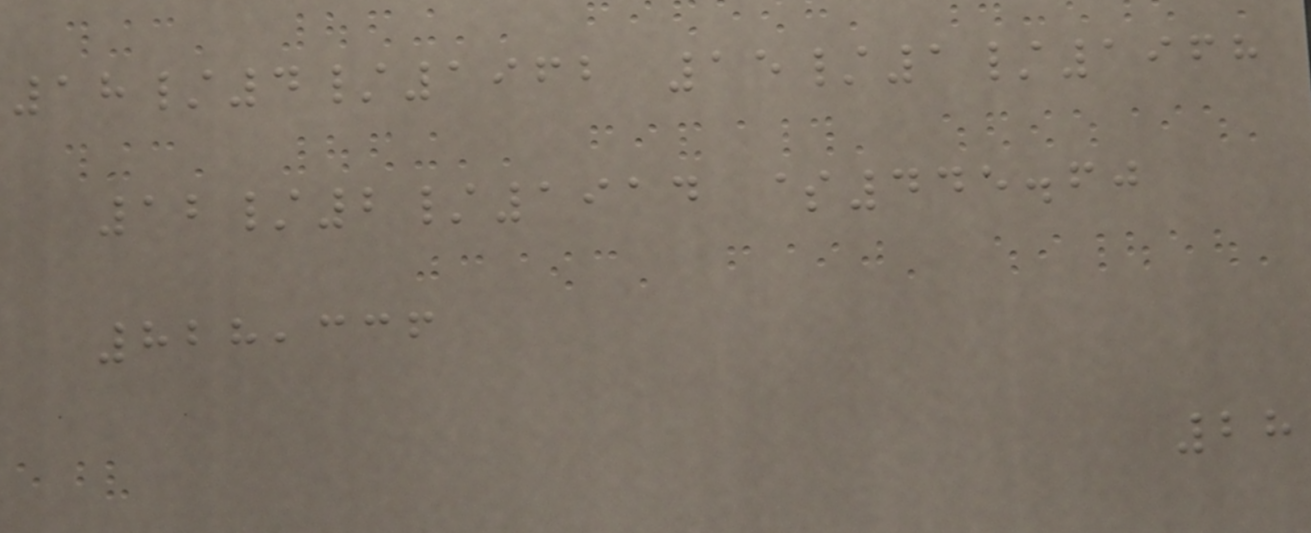18/4/1962 15/1/1968
12/2/1914 $445.60
828,336
28
